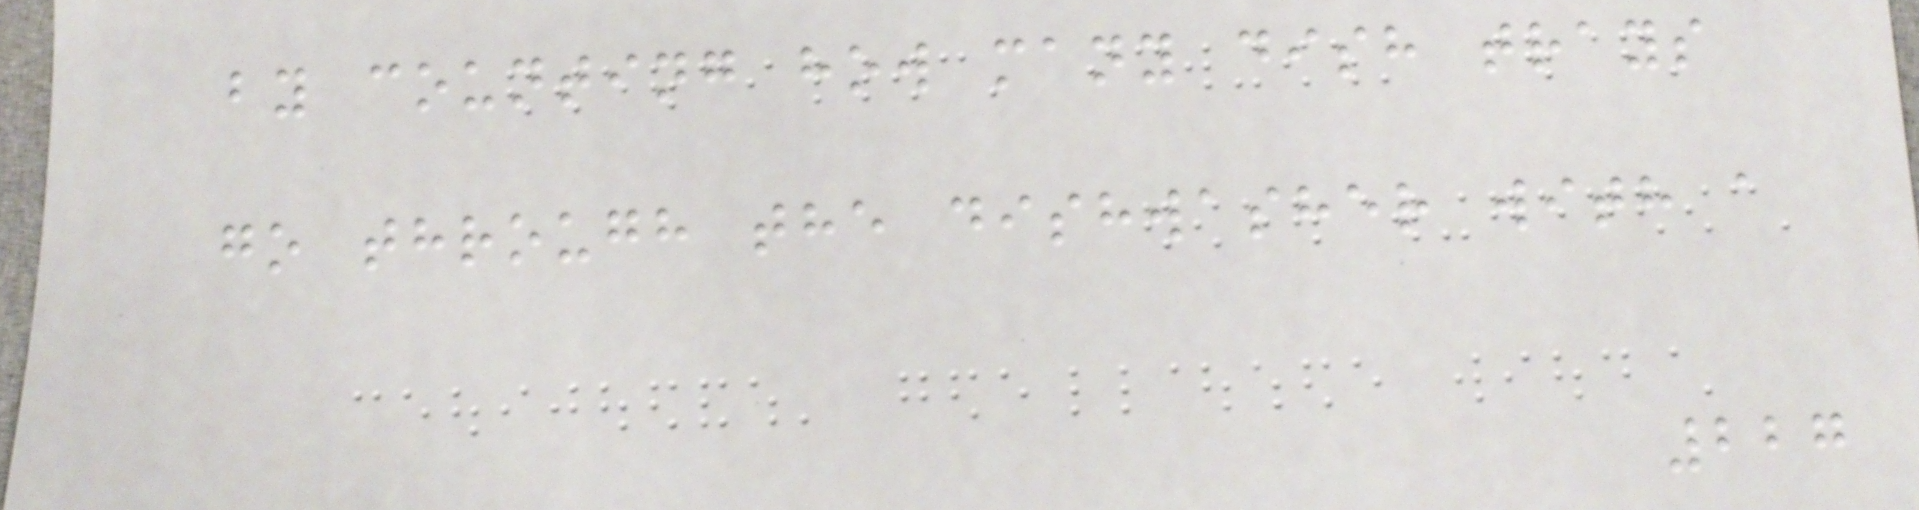by counting how many dish trays
go through the dishwasher with a
227
